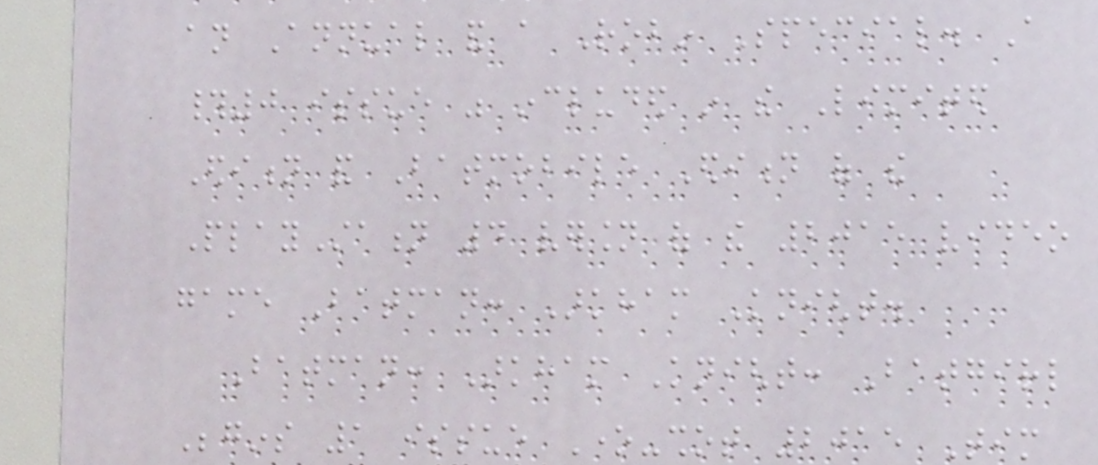an Annual and a Robin Special. A
#0 issue was included in the Limited
Edition and Batmobile Edition of the
PlayStation 4 version of the 2015 video
game Batman: Arkham Knight.
Batman: Arkham Knight: Batgirl
Begins 1 issue One-shot 2015 Tim
